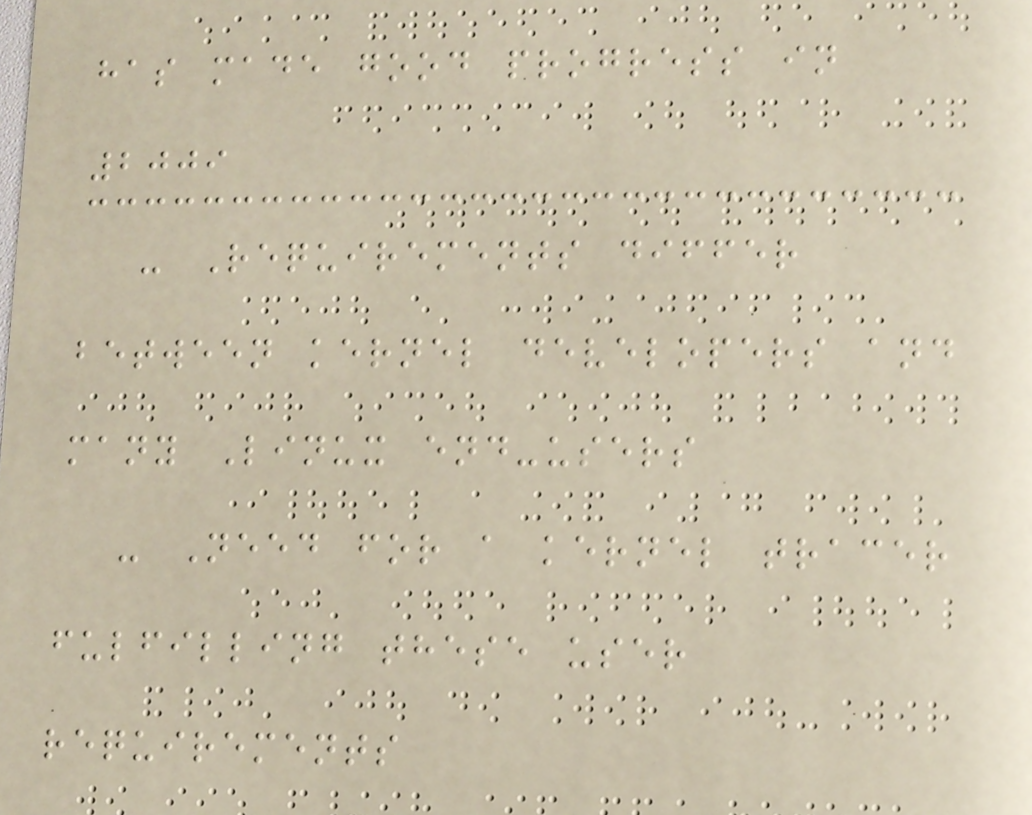has made good progress in
2009
- Requirements differ
between kernel developers and
many Linux end-users
- Need for a kernel tracer
fulfilling these user
requirements
